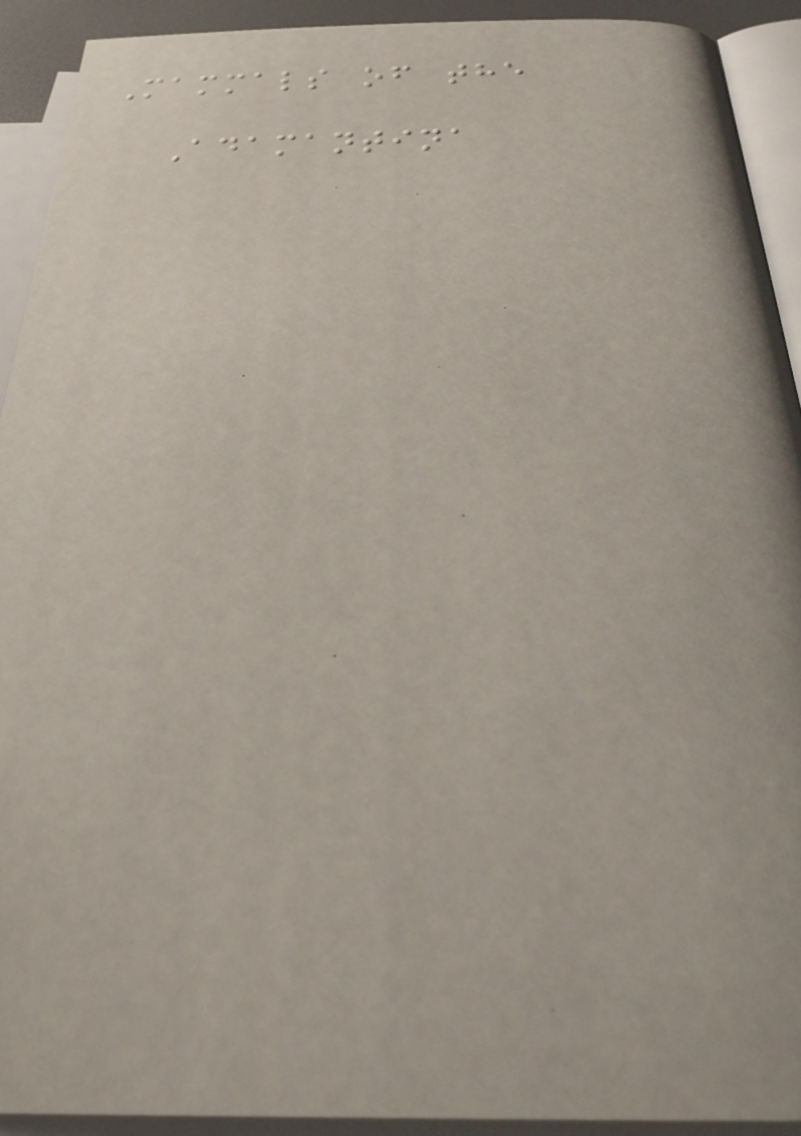Mammals of the
Adamantina
